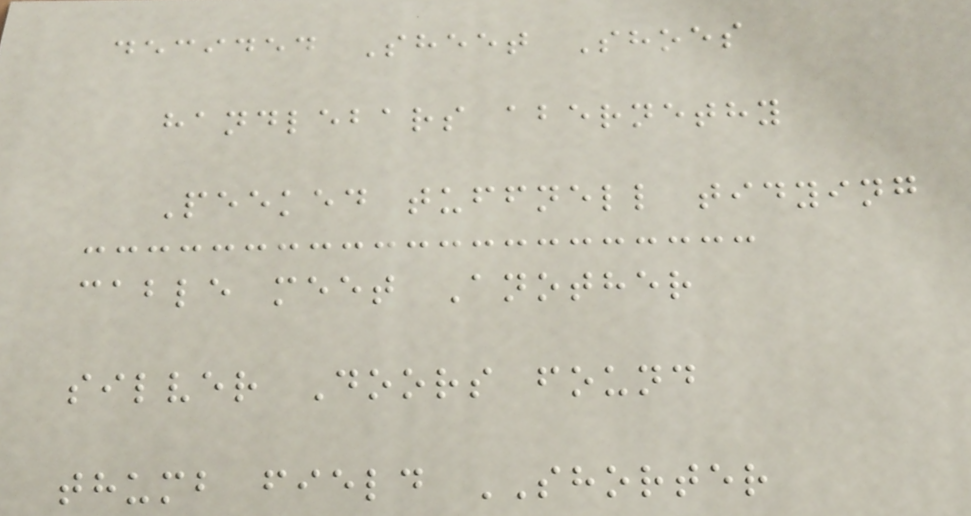decided Sheet Shoes
handlebars abernethy
Peeked tuffnell tidying
cable meet Another
silver Doors found
thumb field SHORTER
